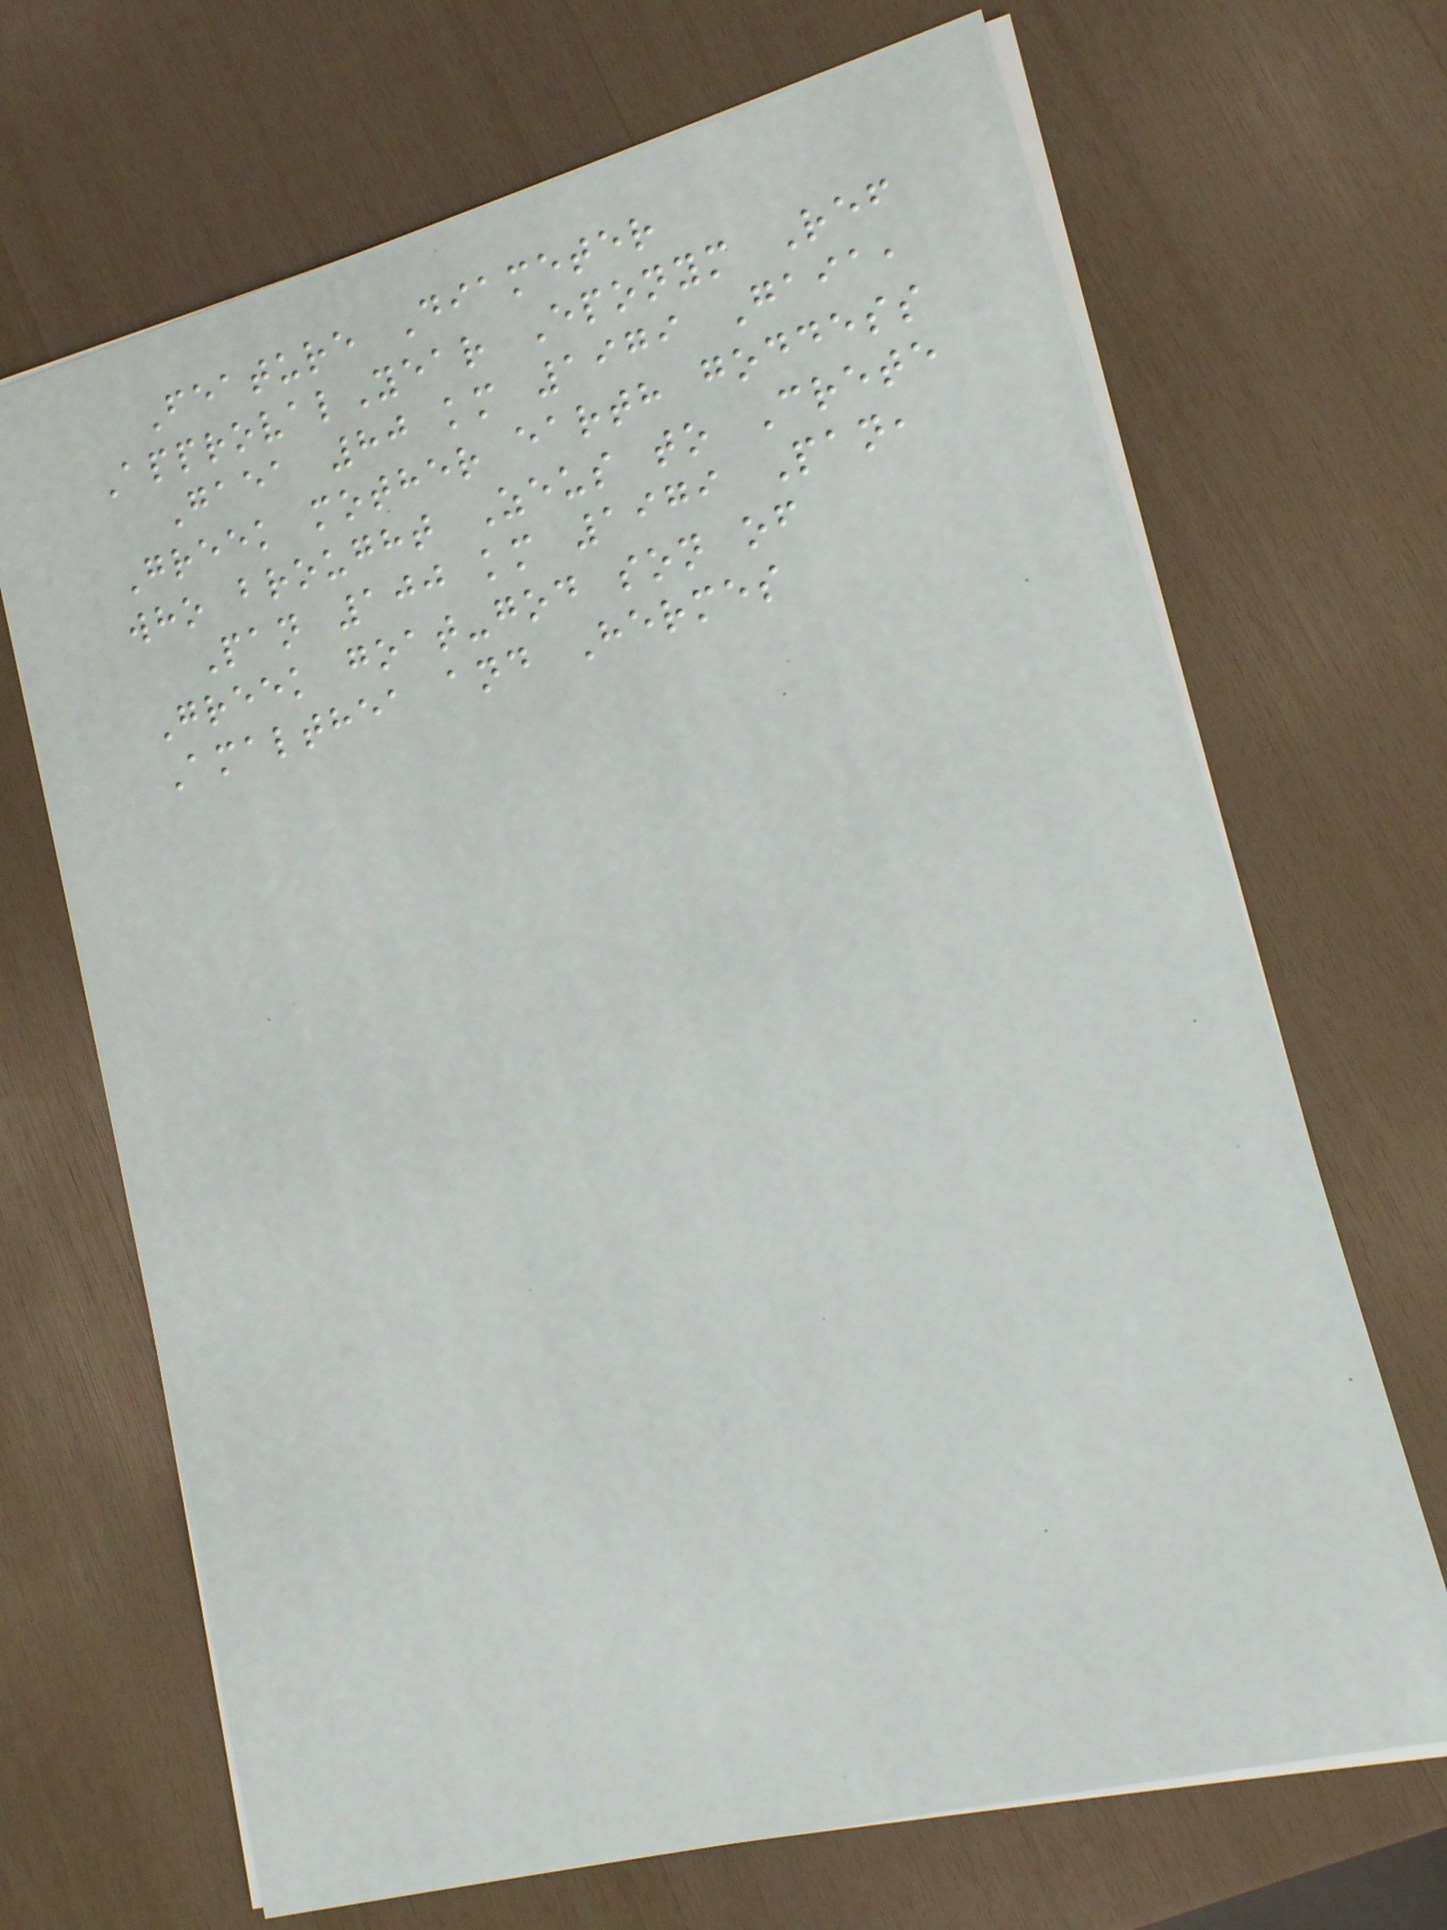Feature Diameter
ApprovalYear Eponym Ref
Gaea 80 km 1979 Gaia,
Greek mother earth goddess
who brought Zeus to Crete
Pan 100 km 1979 Pan,
Greek goat-god son of
Amalthea and Hermes
